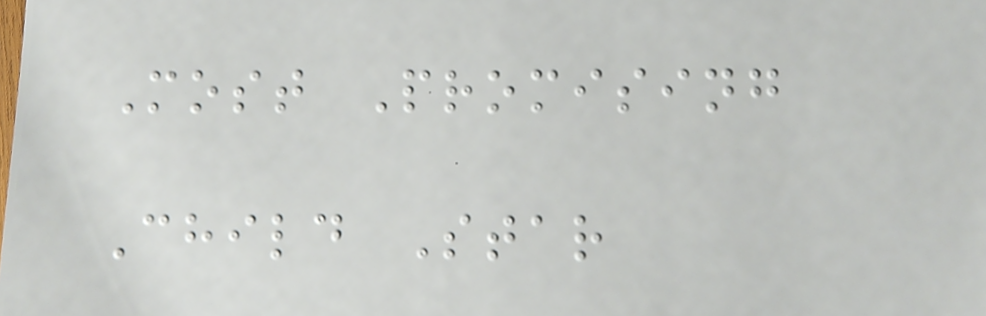Most Promising
Child Star
